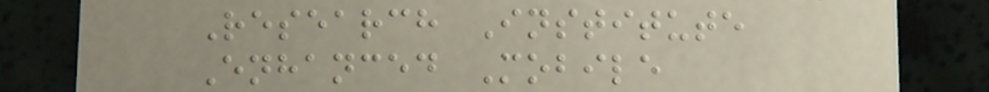Research Institute
Enhanced Mobile
